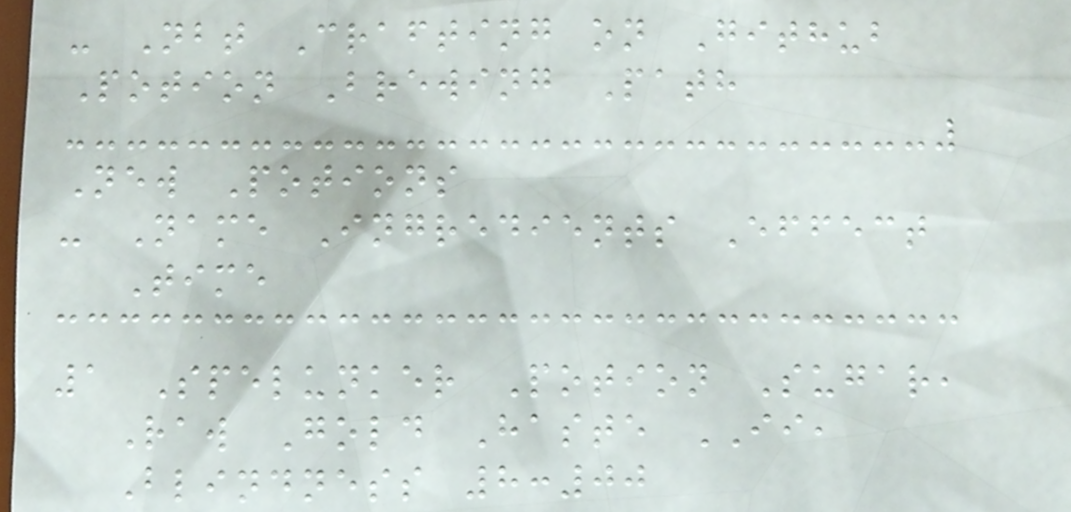- Nbt Crafting on Github
Potion Brewing Path
New Potions
- Name Ingredients Effect
Time
1 Spelunker Potion Sugar,
Raw Gold Haste II,
Blindness 8:00
